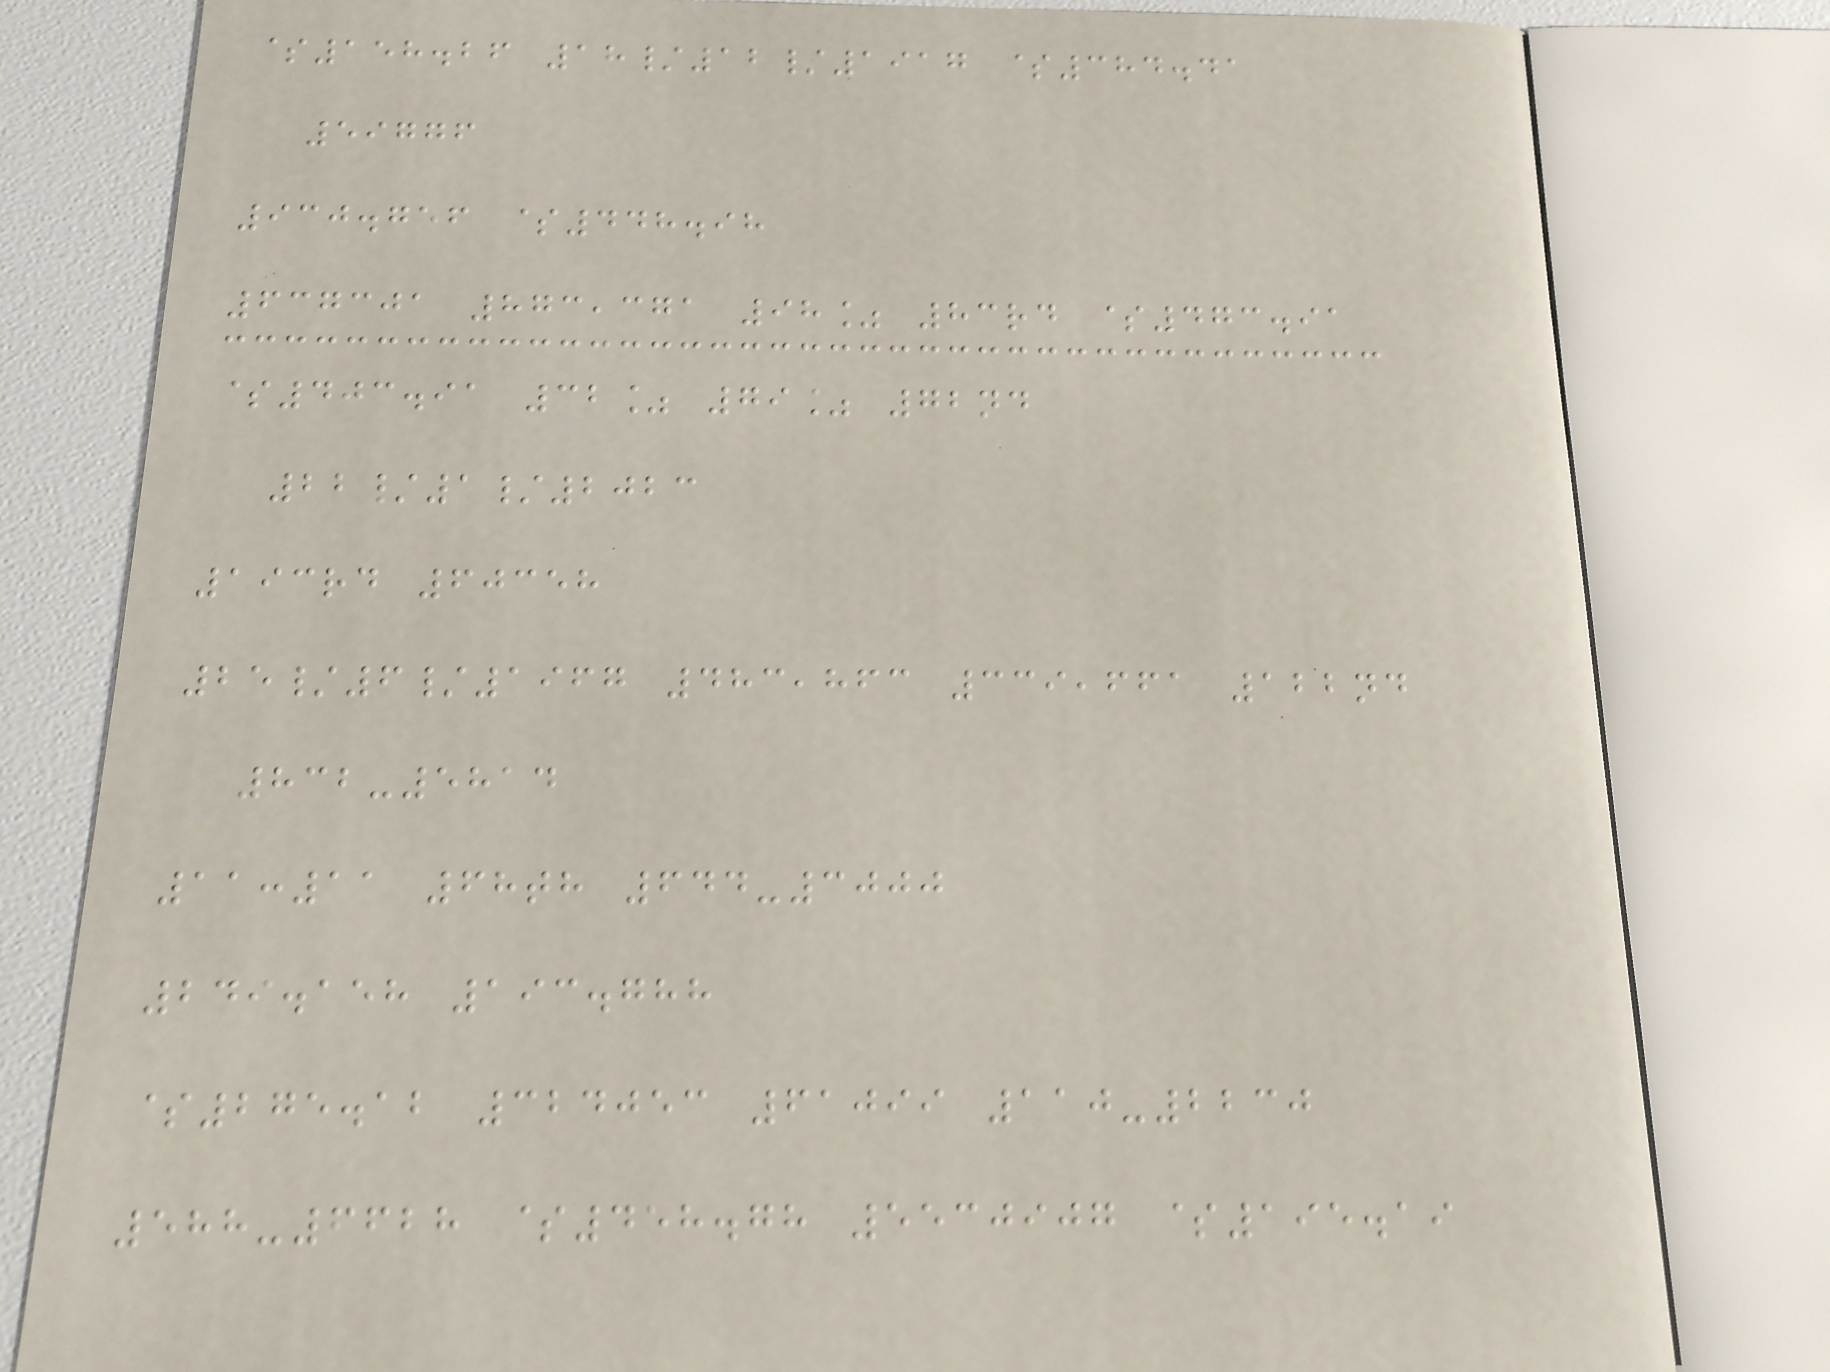$158.26 18/12/1917 $384.41
59776
930.756 $448.98
637301 873,371 98% 83rd $473.91
$403.91 32% 79% 72nd
22/1/2023
193rd 60358
25/6/1967 483,863 339,661 122nd
832-5814
11:11 68th 644-3000
249.158 193.788
$275.12 324053 61099 110-2230
588-6628 $458.78 5530907 $195.19
